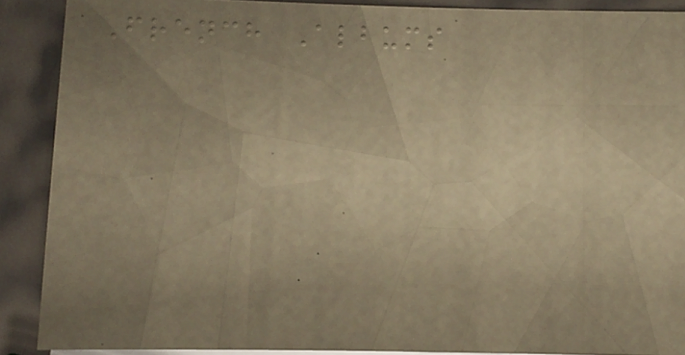French Albums
